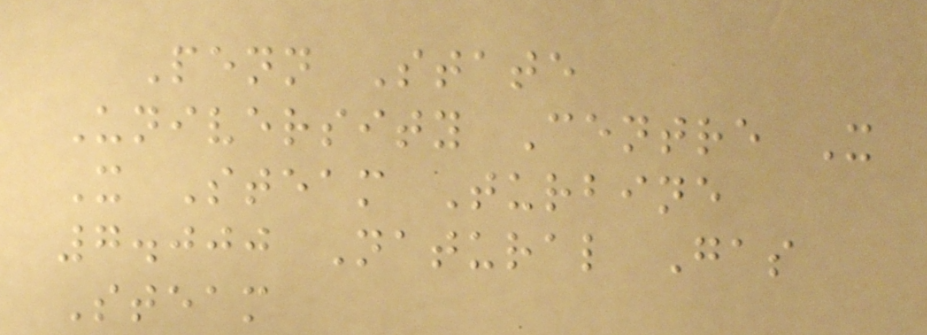Penn State
University Centre X
X Steam Turbine
7.000 Natural Gas
Steam
